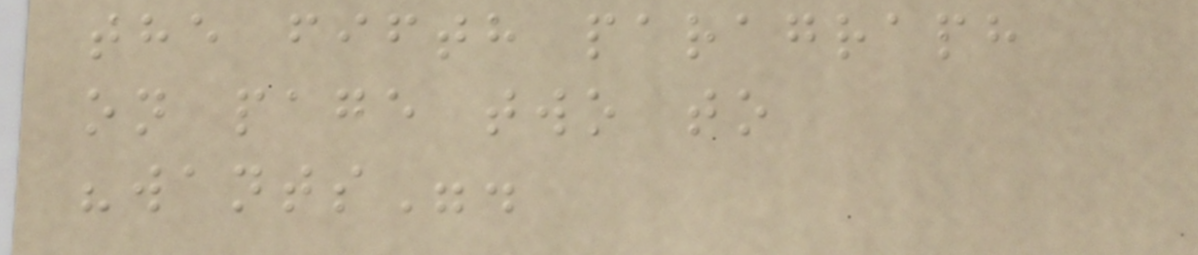the fifth paragraph
on page two to
"wants".
